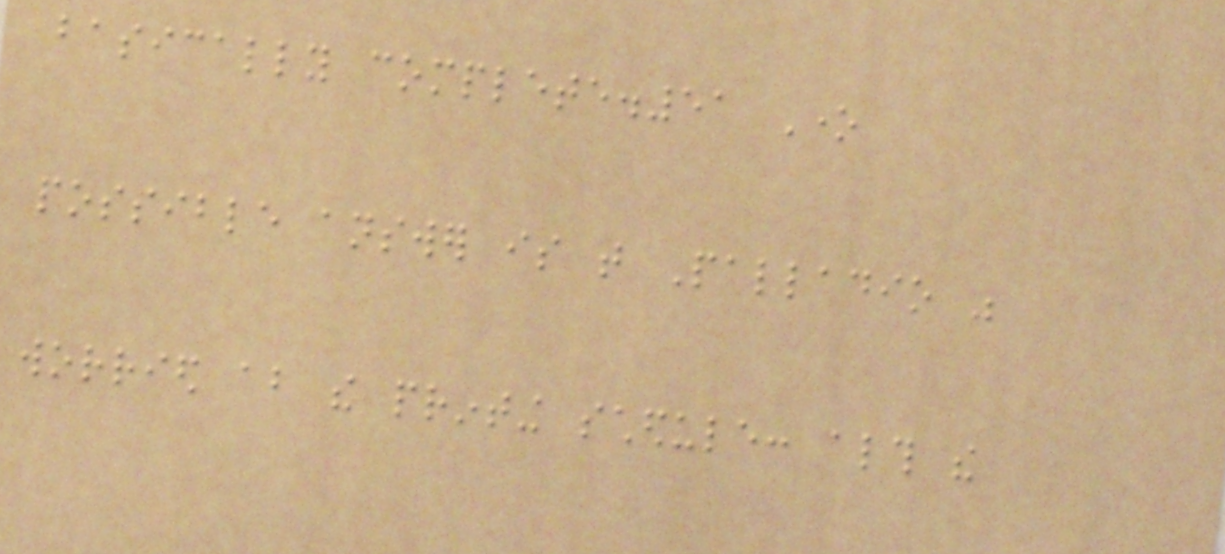basically complete.51 One
possible answer is that Palladio was
worried about the printing schedule: although the
